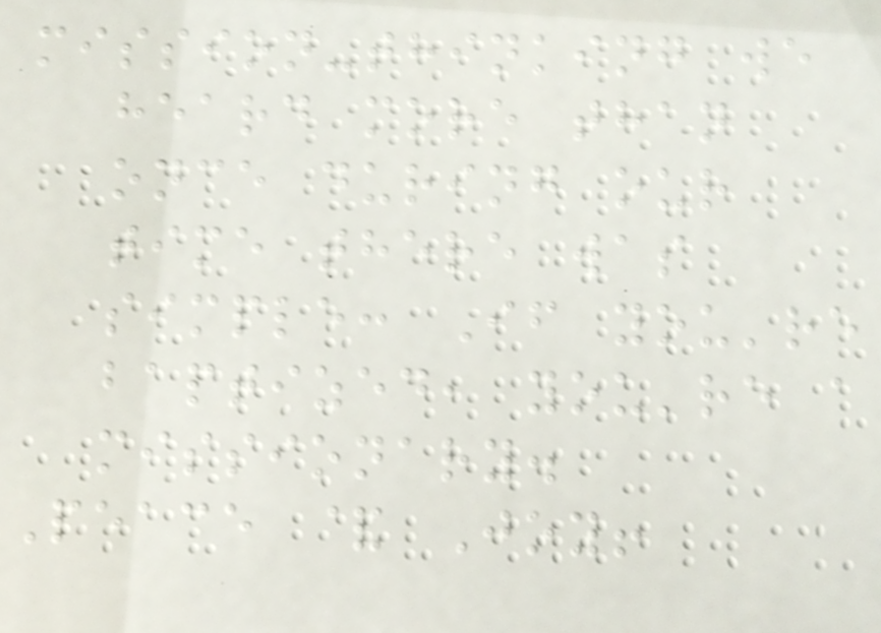mission-thinking we
heard more than
once during our
time there was
simple: If you're
baptized, you're a
missionary.
Peace & Joy!
